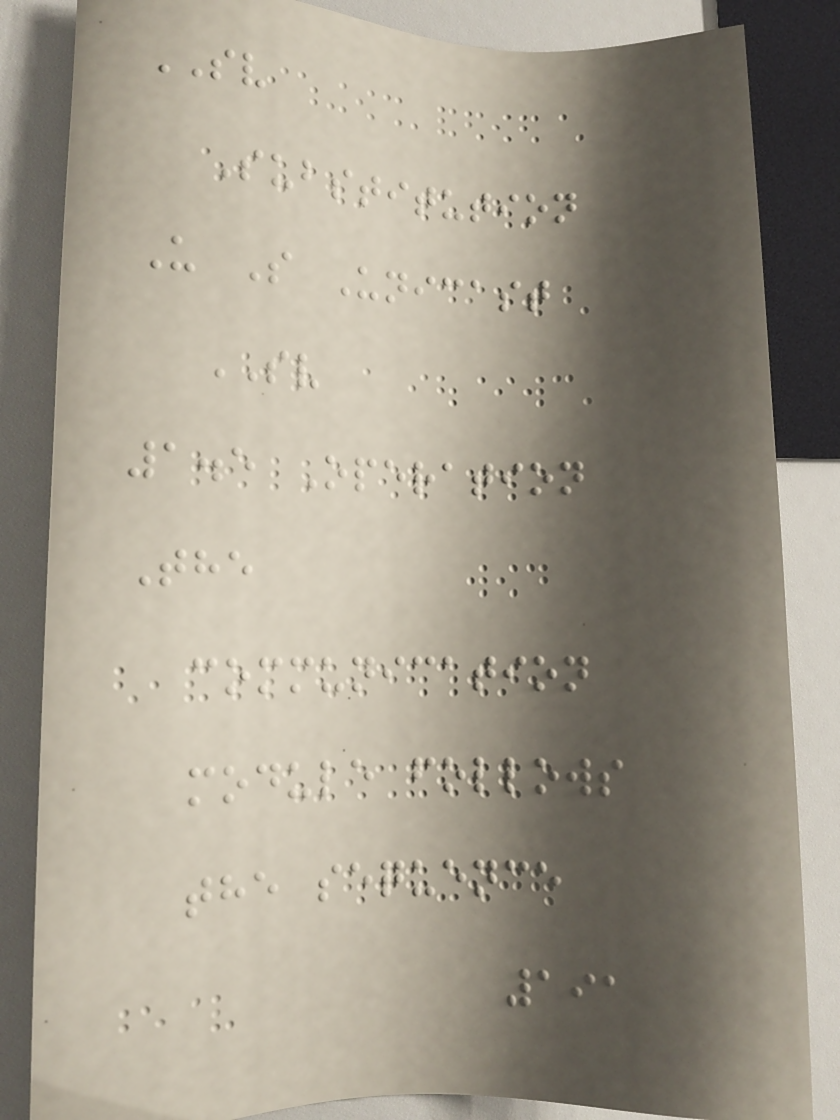SV
Substitution
U S Unicast
SV
1.5 Operation
The
communication
module follows
the sequence
191
